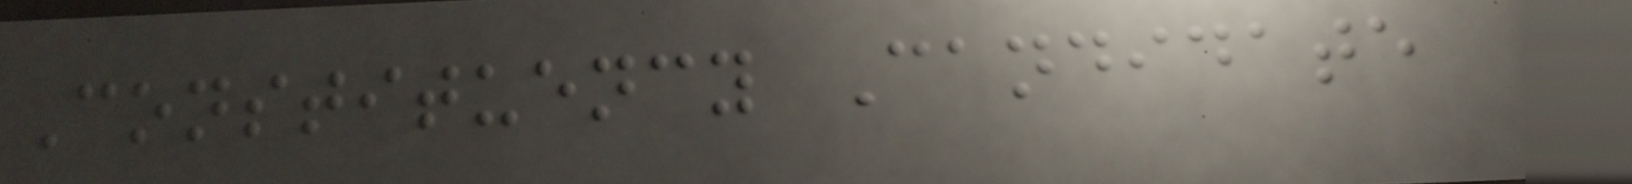Constituency Candidate
